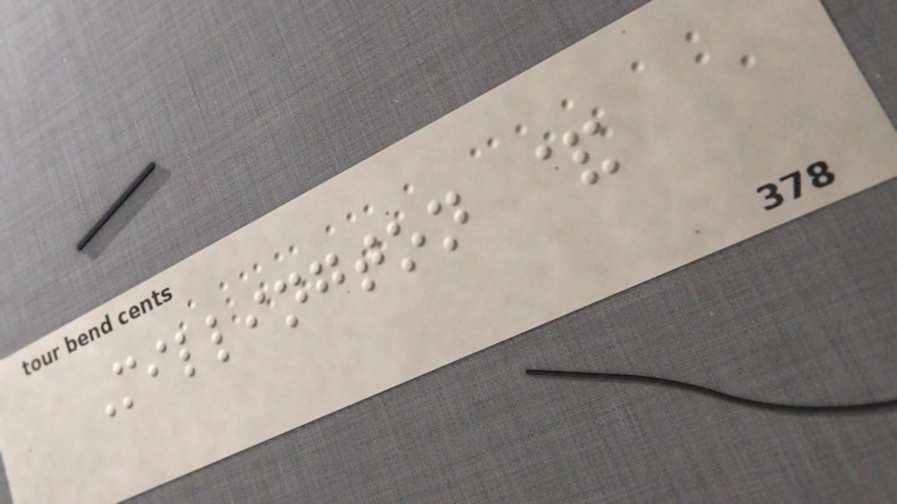Millington &
